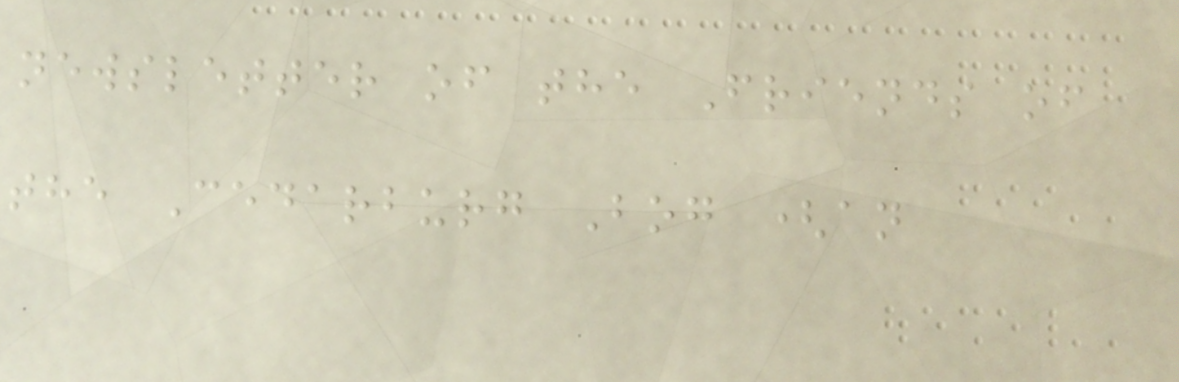newsletter of the Friends of
the Cedarburg Bog (an
